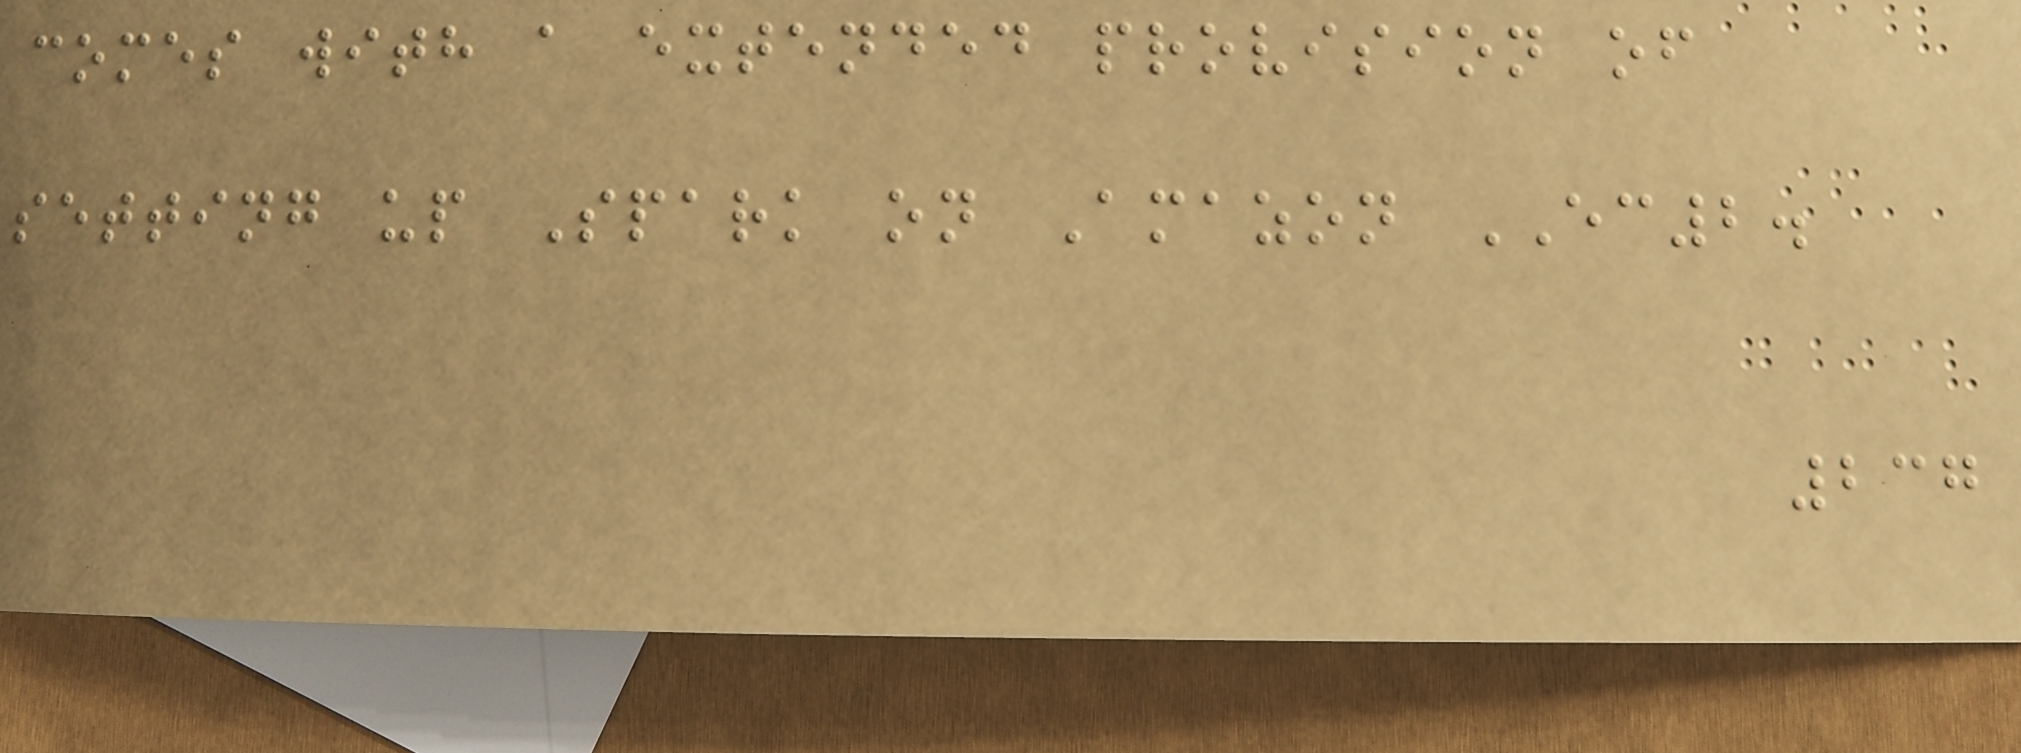comes with a extended provision of
setting up Spark on Amazon EC2.
237
